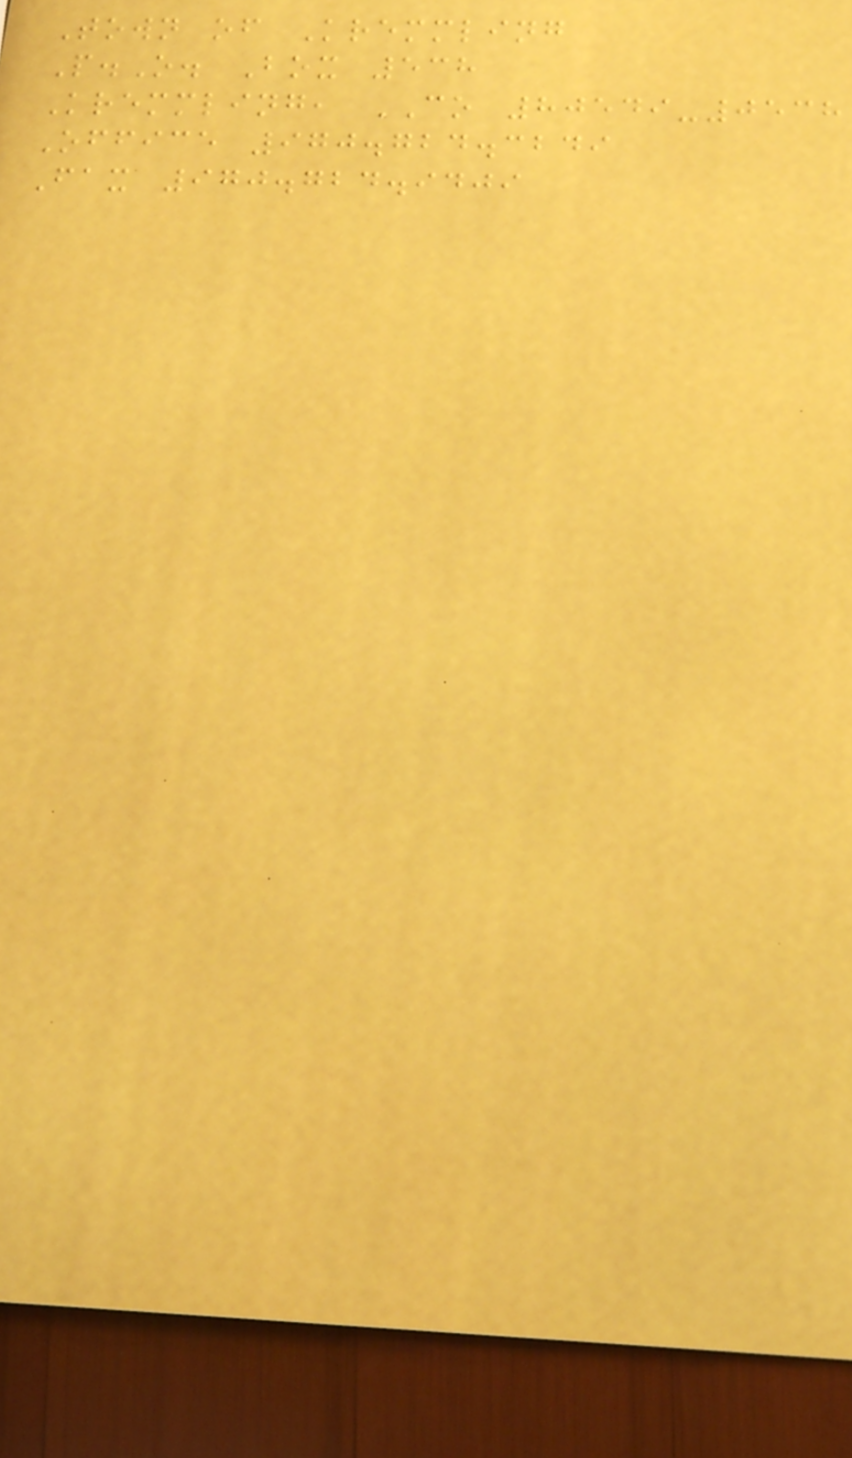Town of Kremmling
P.O. Box 538
Kremmling, CO 80549-0538
Office 970.724.3249
Fax 970.724.9409
